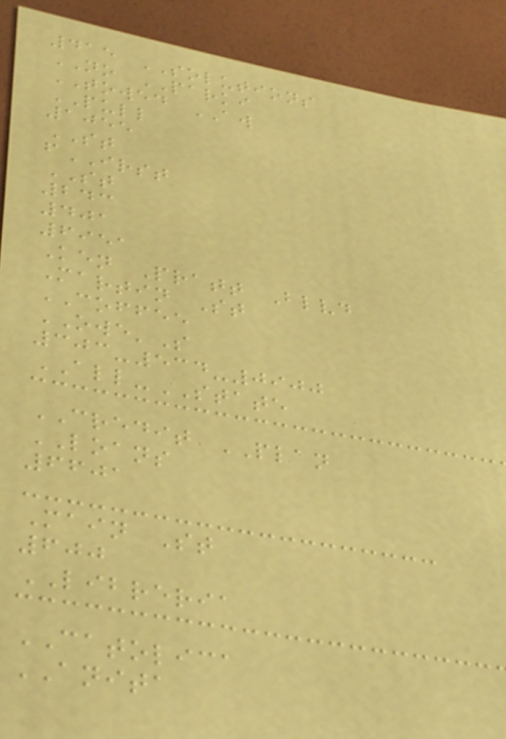415 SOLUTIONS
NO PARKI
TOWED AW
PULL
1055
ST
fIRST
ST
243
401
6951
Ken Pratt Blvd
Martin St
COFFEE
OWE'S
303-534-0900
ALL-STATE
CREDIT PLAN
LOANS
6601
Main St
600
LIBRERIA
CATOLICA
ANITA
